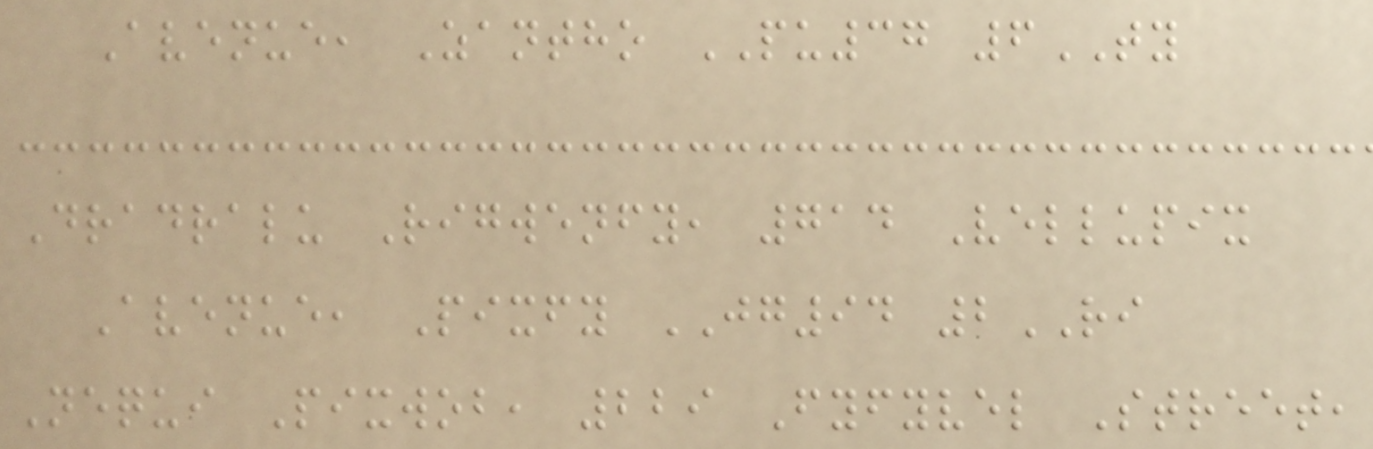Avenue, Zantho PU37 6TY
Dradralu Rigwenfy, 714 Vellupix
Avenue, Pixfy JG94 2RI
Nequi Pixwob, 229 Fyfyvel Street,
